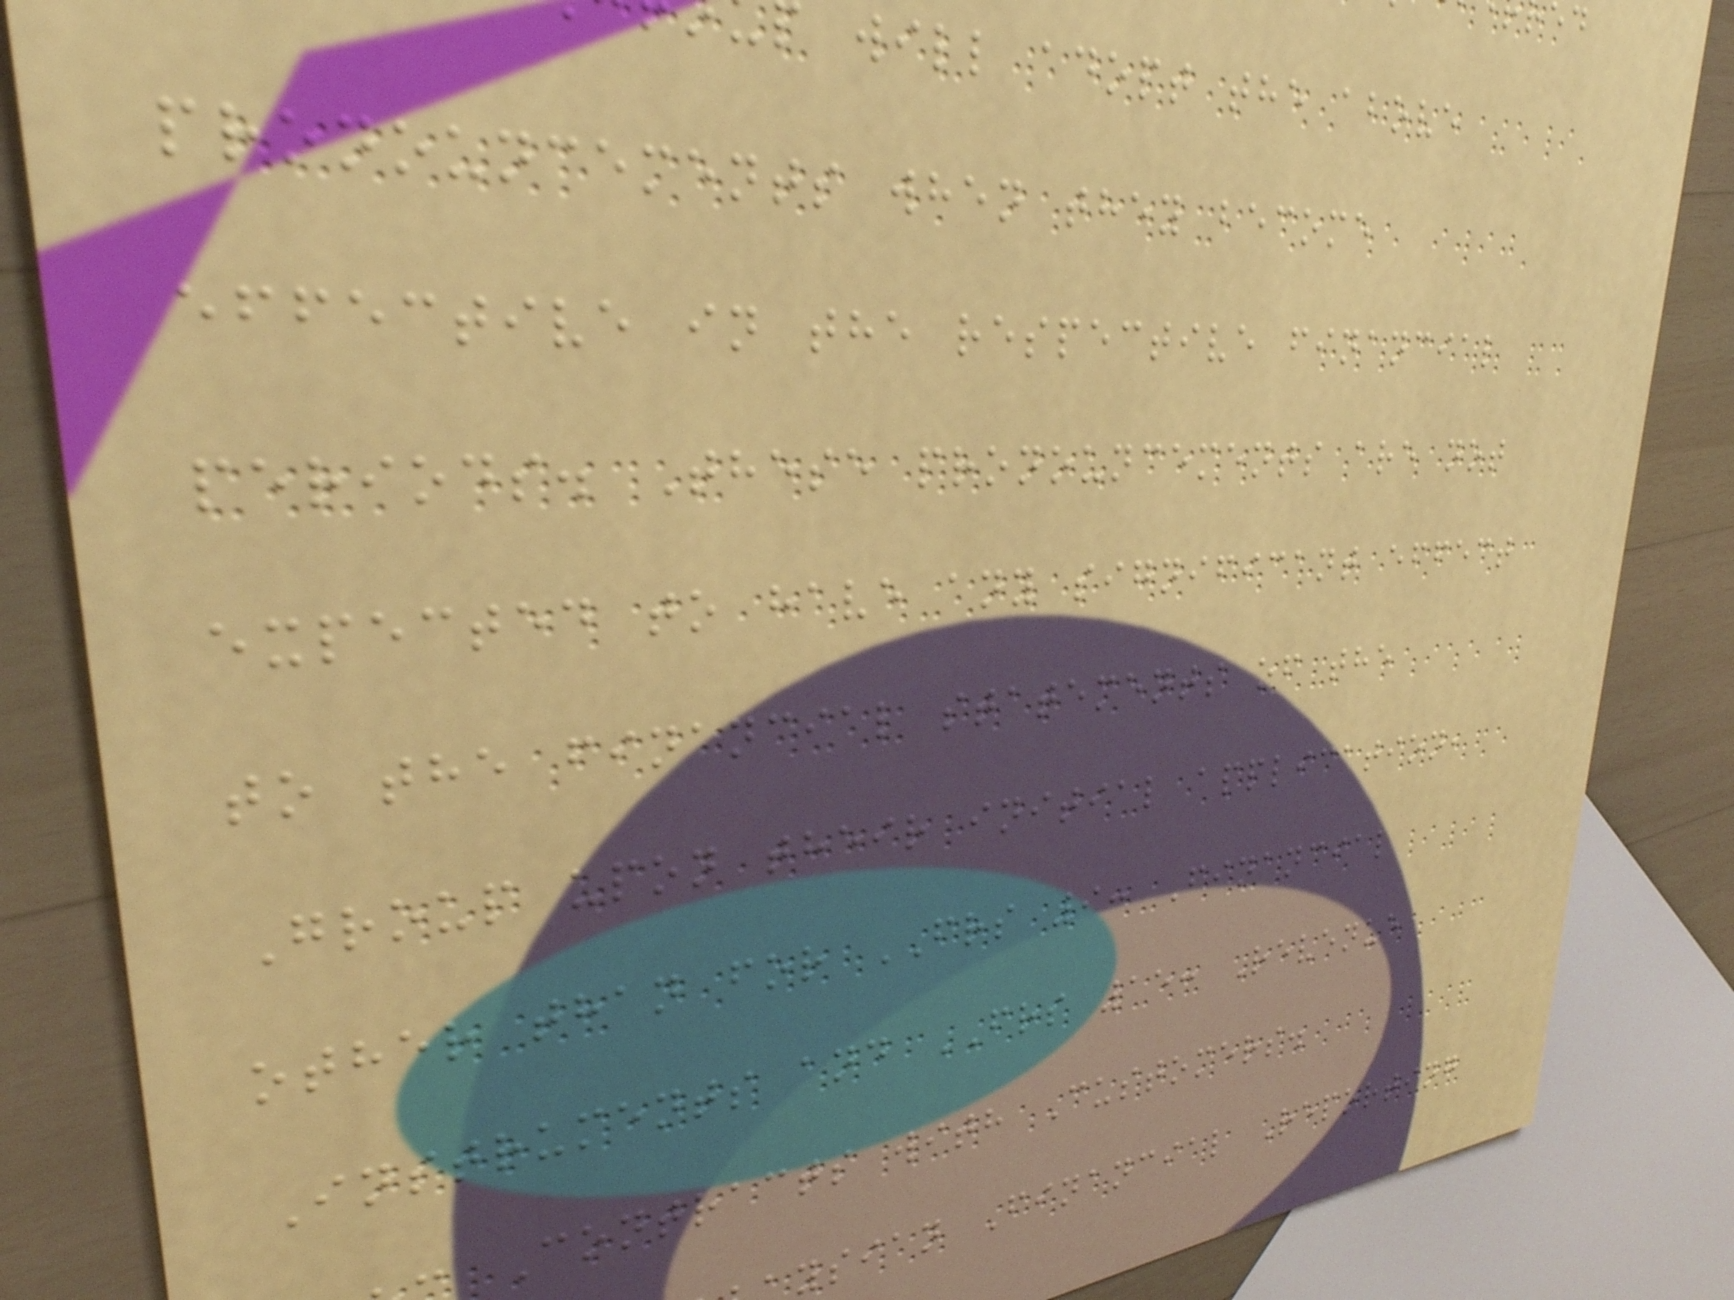will adopt the above
pronouncements when they become
effective in the respective financial
periods. These pronouncements are not
expected to have any significant effect
to the financial statements of the
Group upon their initial application,
other than for FRS 9: Financial
Instruments and FRS 15: Revenue
Contracts with Customers.
ysian Financial Reporting
